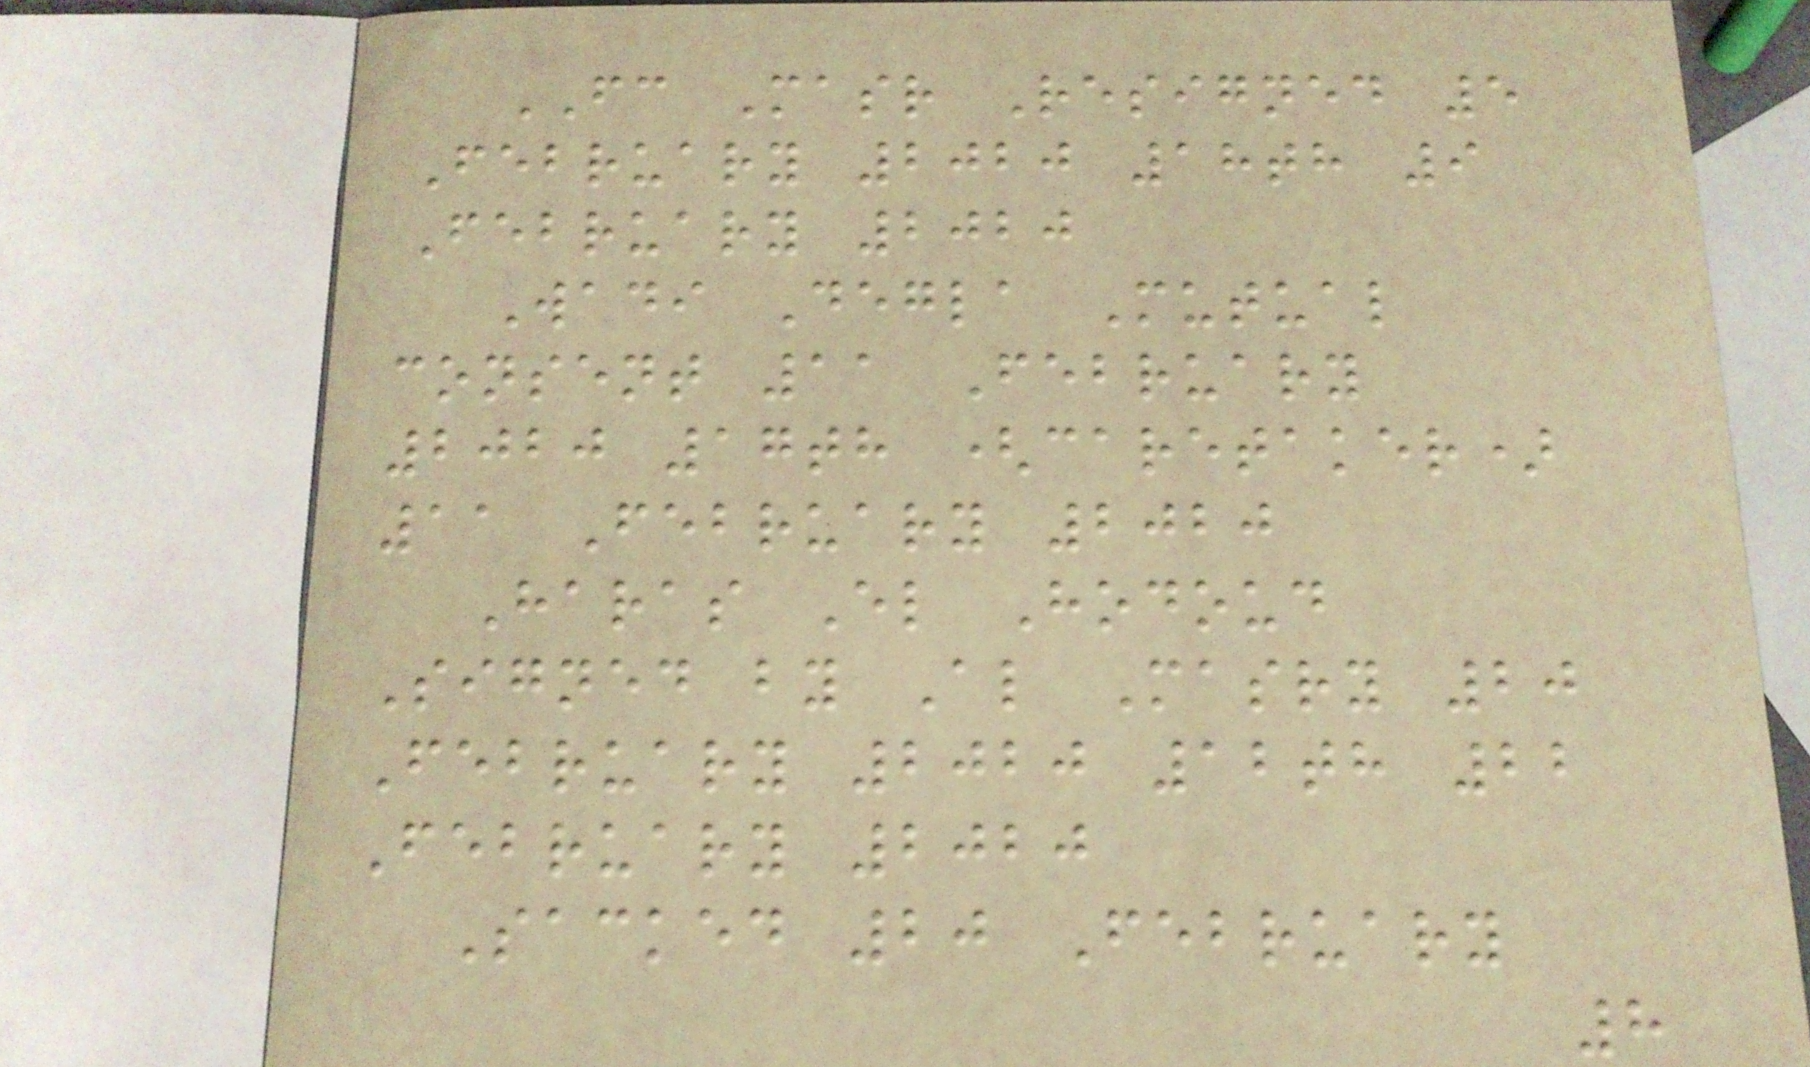FC Masr Resigned 5
February 2020 18th 9
February 2020
Wadi Degla Mutual
consent 11 February
2020 17th (caretaker)
11 February 2020
Haras El Hodoud
Signed by Al Masry 20
February 2020 12th 22
February 2020
Sacked 20 February
8
